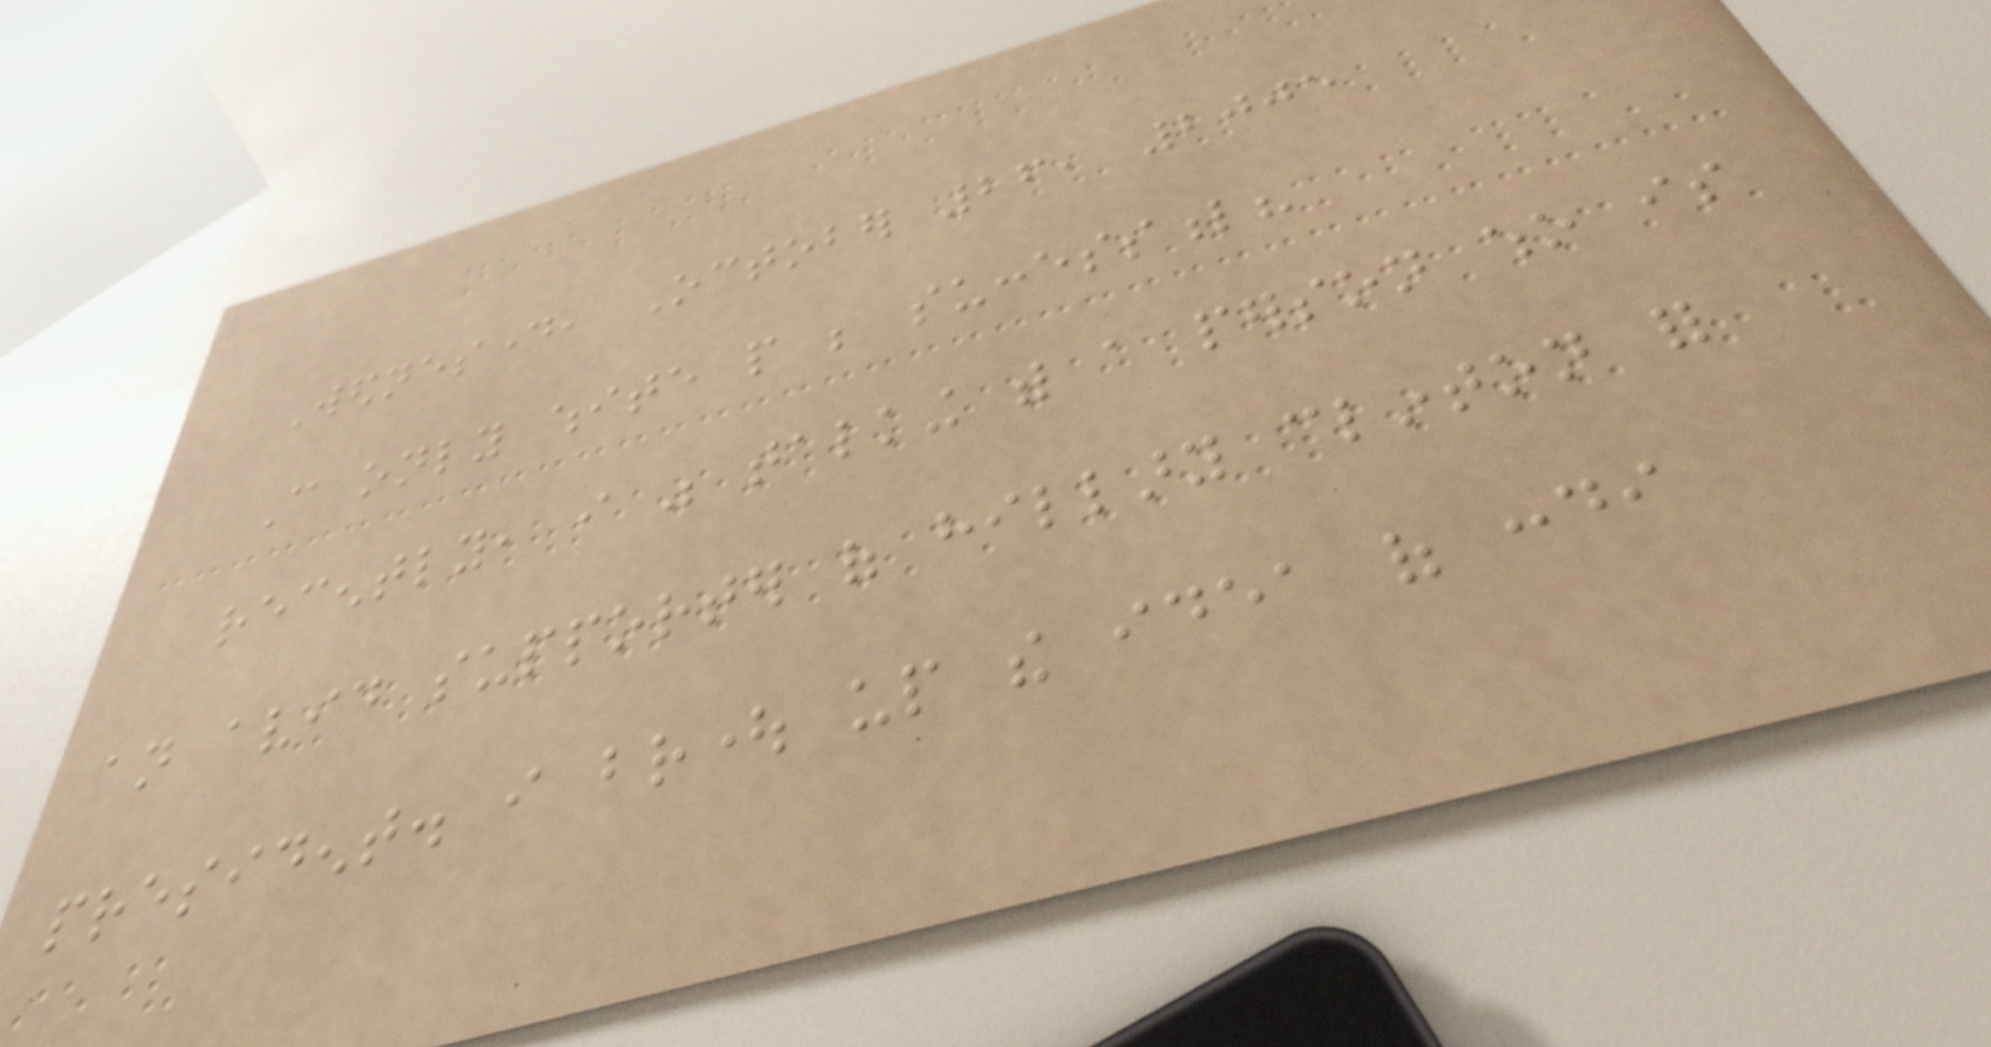Wednesday, October 26, 2005
Can only white people be successful?
recently, i was talking with a person who is
an avid supporter of hillary clinton for
president. i brought up the idea of condi
